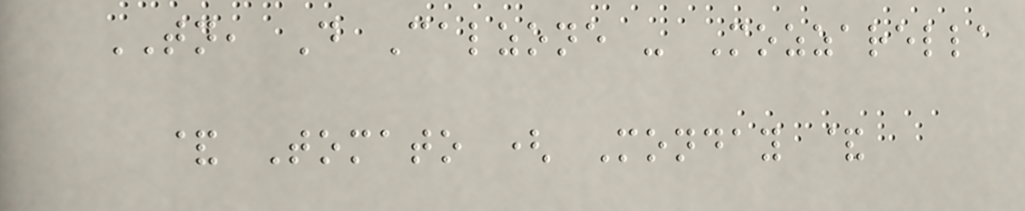TN, D Calzone - Mozzarella
& Tomato ( Monday &
